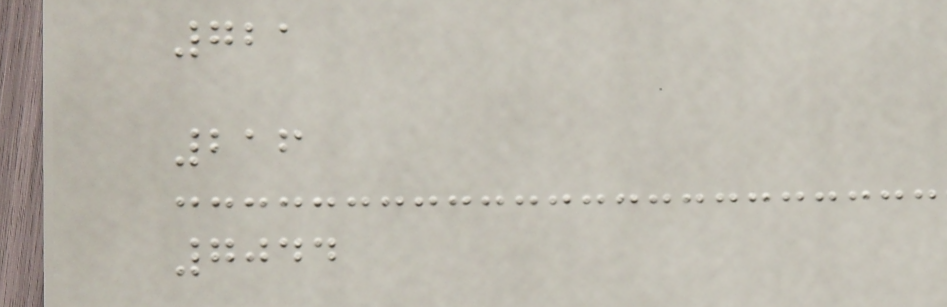721
216
7044
